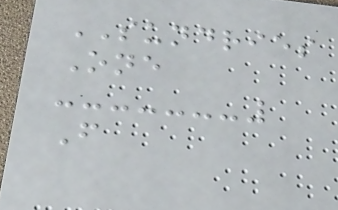SUNDRIES
One
F
